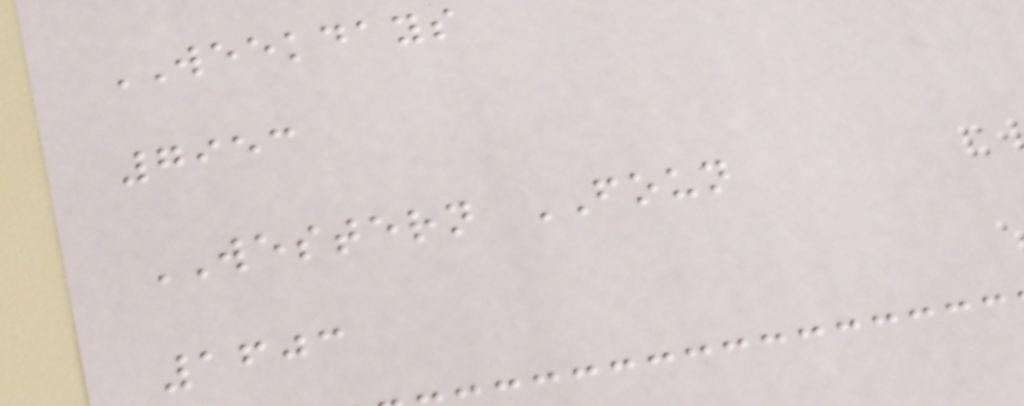WEEKDAYS
7953
WESTERN FOUN
1603
